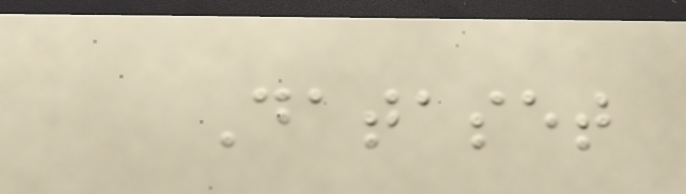Dataset
